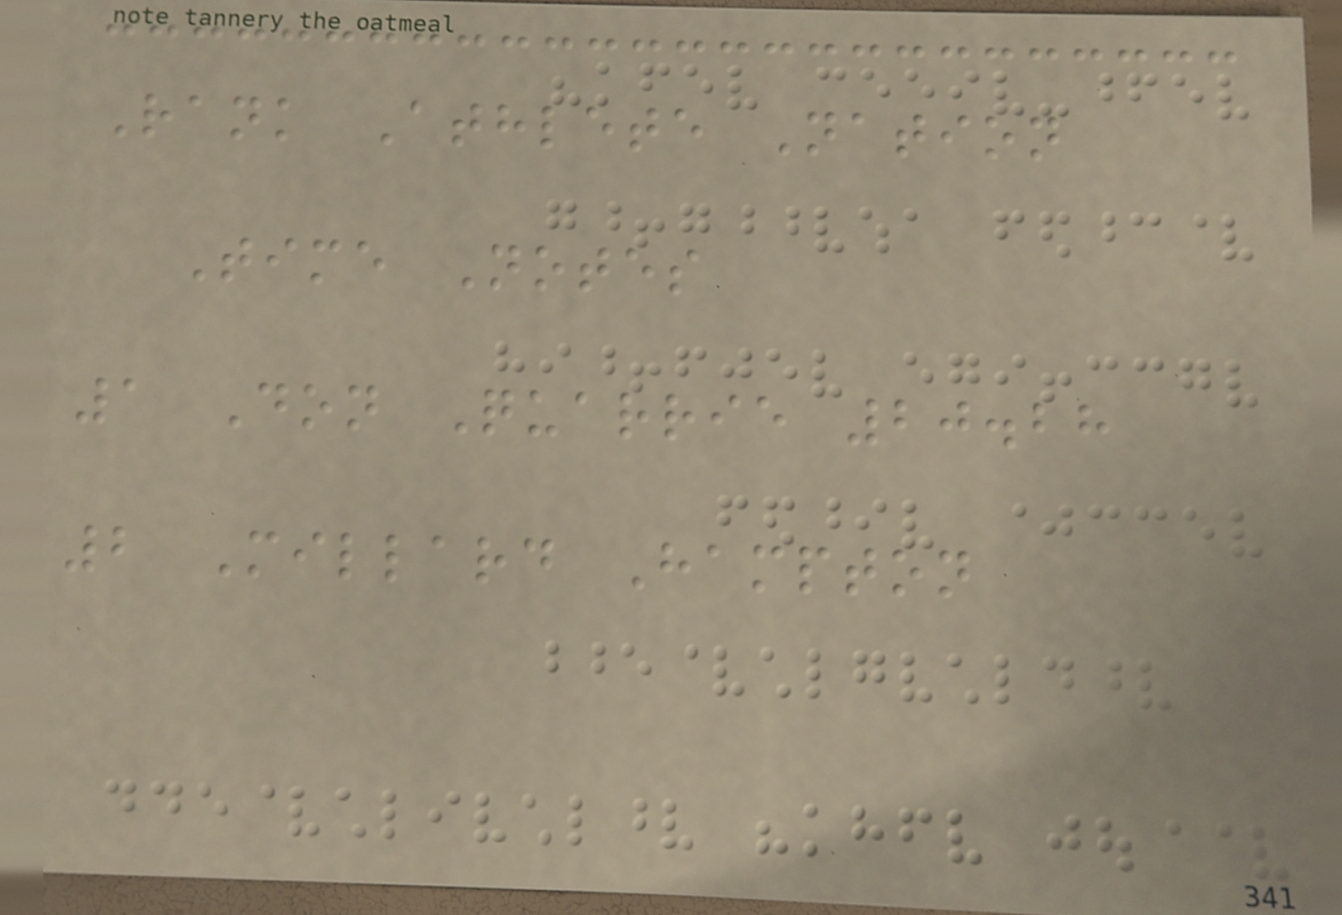Rank Athlete Nation
Time Notes
1 Don Quarrie 20.28
2 Millard Hampton
